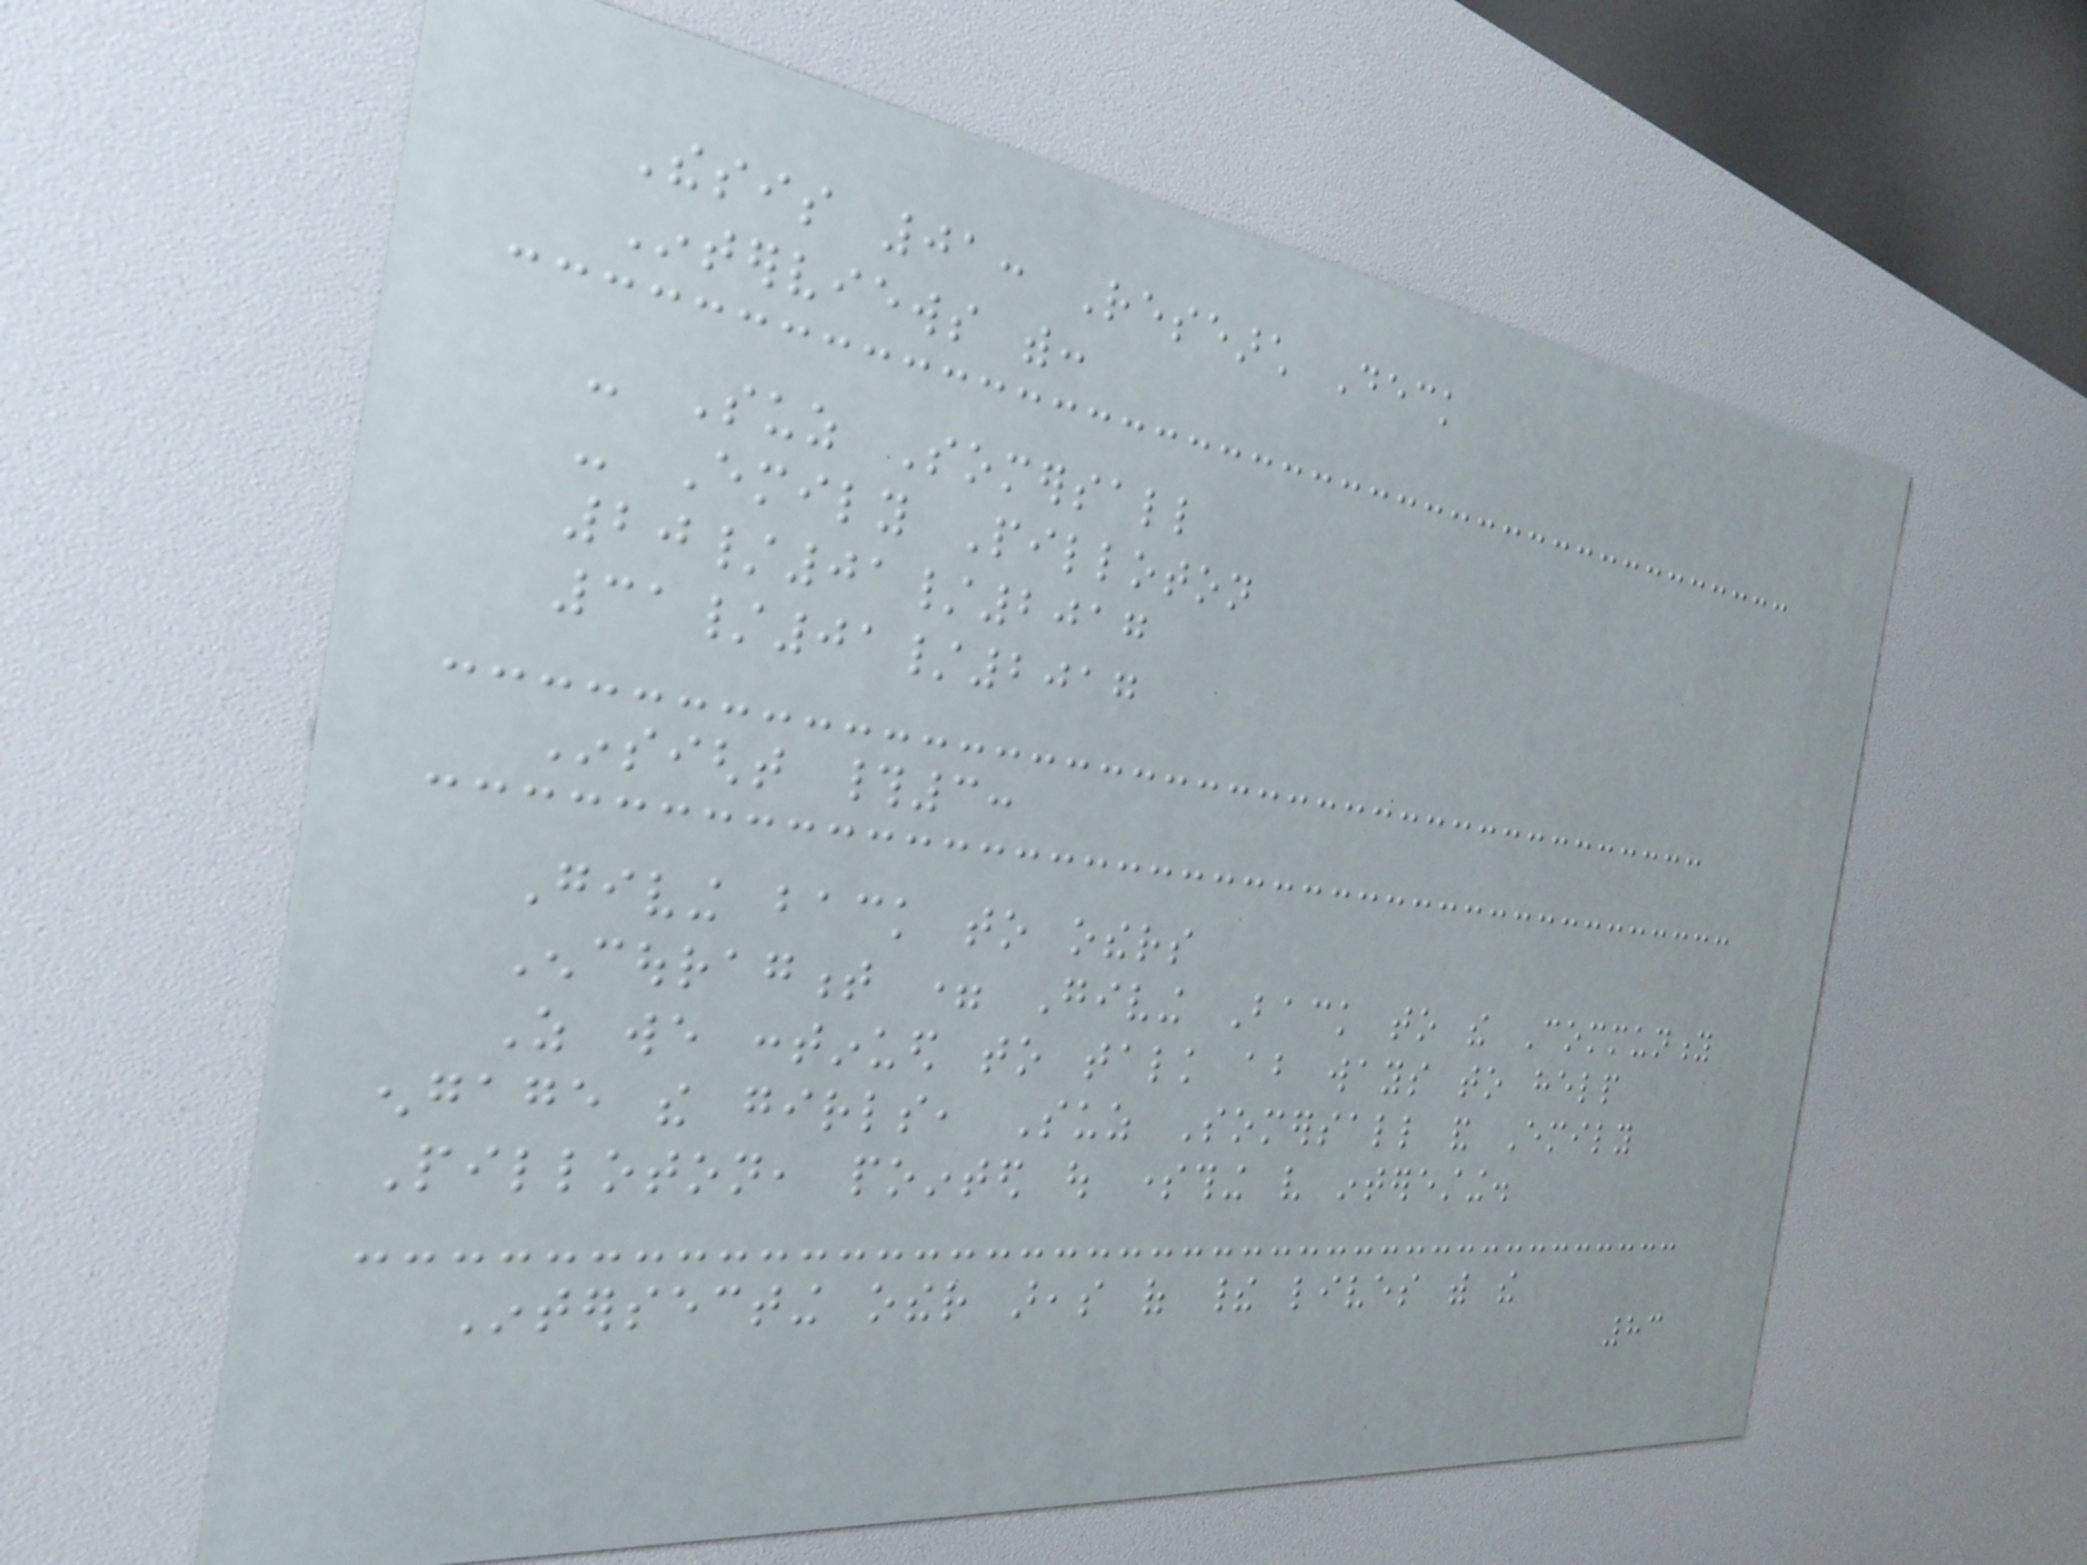Thesis 01: Research Deck
Interviews with:
- Suz Somersall
- Emily Pilloton
20/01/2017
31/01/2017
Insight #3:
Giving back to others
Encouragment = Giving Back to the Community
As we continued to talk about ways to help
engage the girls, Suz Somersall and Emily
Pilloton, pointed out something very interesting.
Intersecting other areas of their lives with the
83
